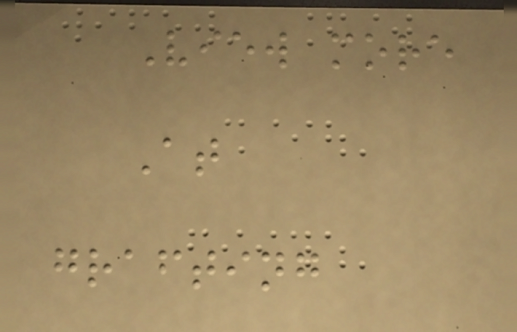View more
At
grafting
